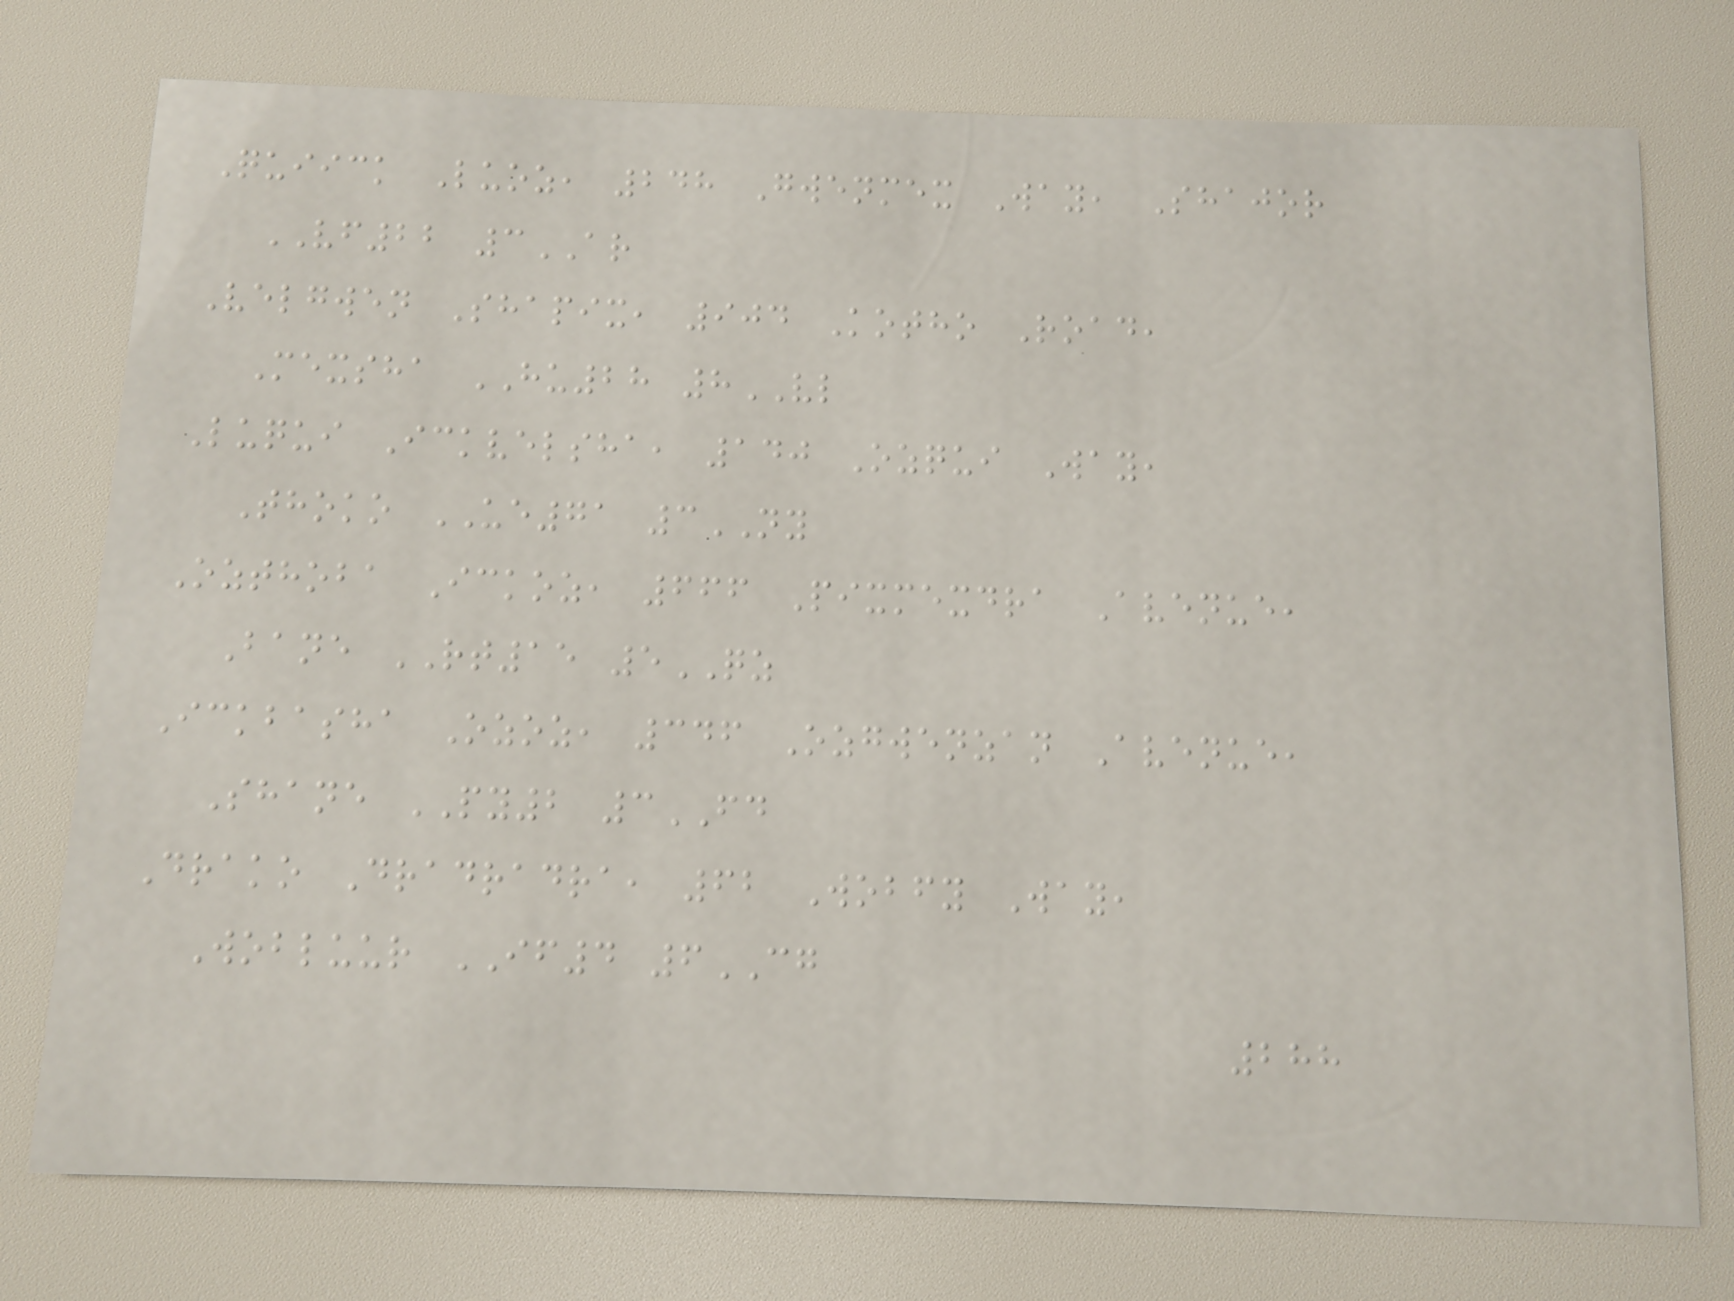Quiick Luoz, 248 Gwenmex Way, Shajor
VF22 3AR
Velgwen Shapix, 904 Kotho Road,
Mexsha HU28 8VL
Luqui Ickvelsha, 140 Ozqui Way,
Thoko UE71 3NY
Ozthoba Ickoz, 666 Pixmexdra Avenue,
Bane RT15 5QZ
Ickbasha Ozoz, 346 Ozgwenzan Avenue,
Shane PY2 3FD
Drako Dradradra, 62 Wobfy Way,
Wobluur IF4 6CG
288
